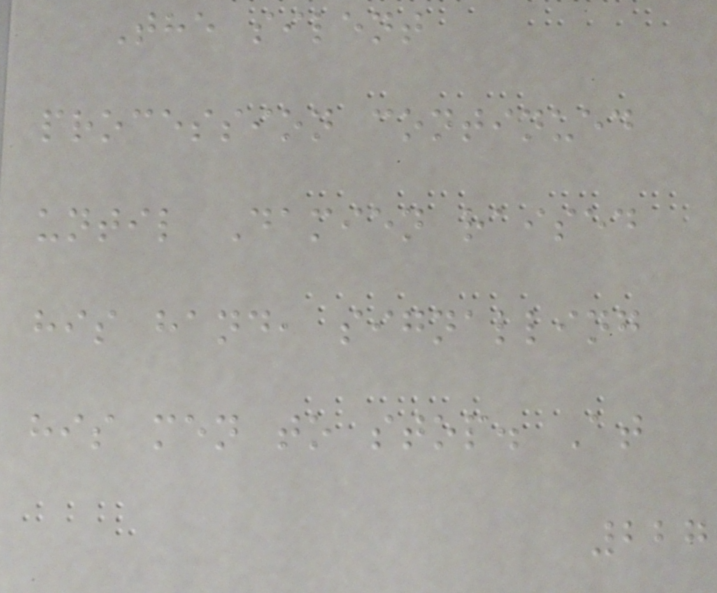The silent
procession continued
until Damien raised
his hand, signalling
his men to stop. At
227
